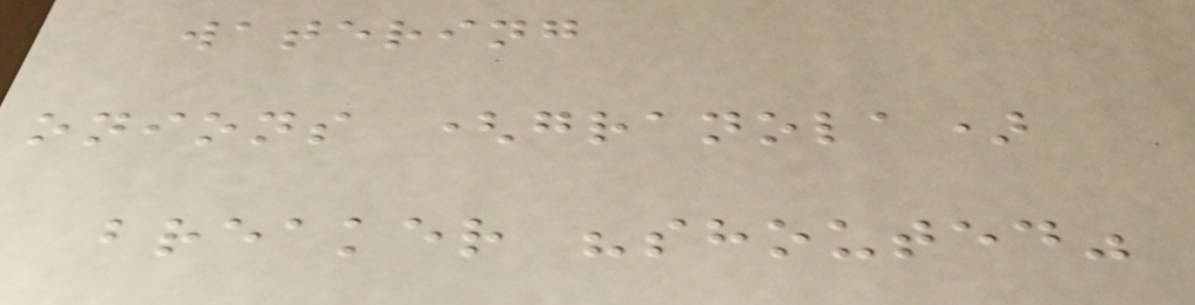watering
onions (granola)
breaker "shouted"
